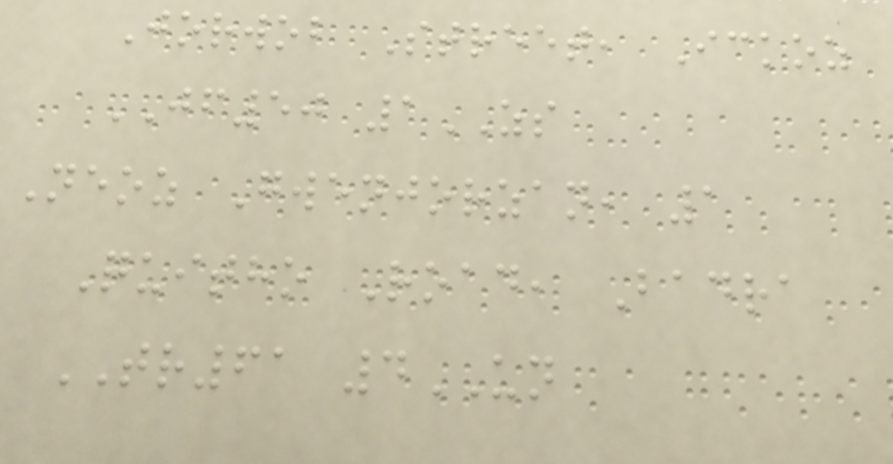Jorwob Street, Ickoz
JF50 1ZS
Neoz Gwenjorzan, 1
Quitho Road, Badra
TR61 4UN
